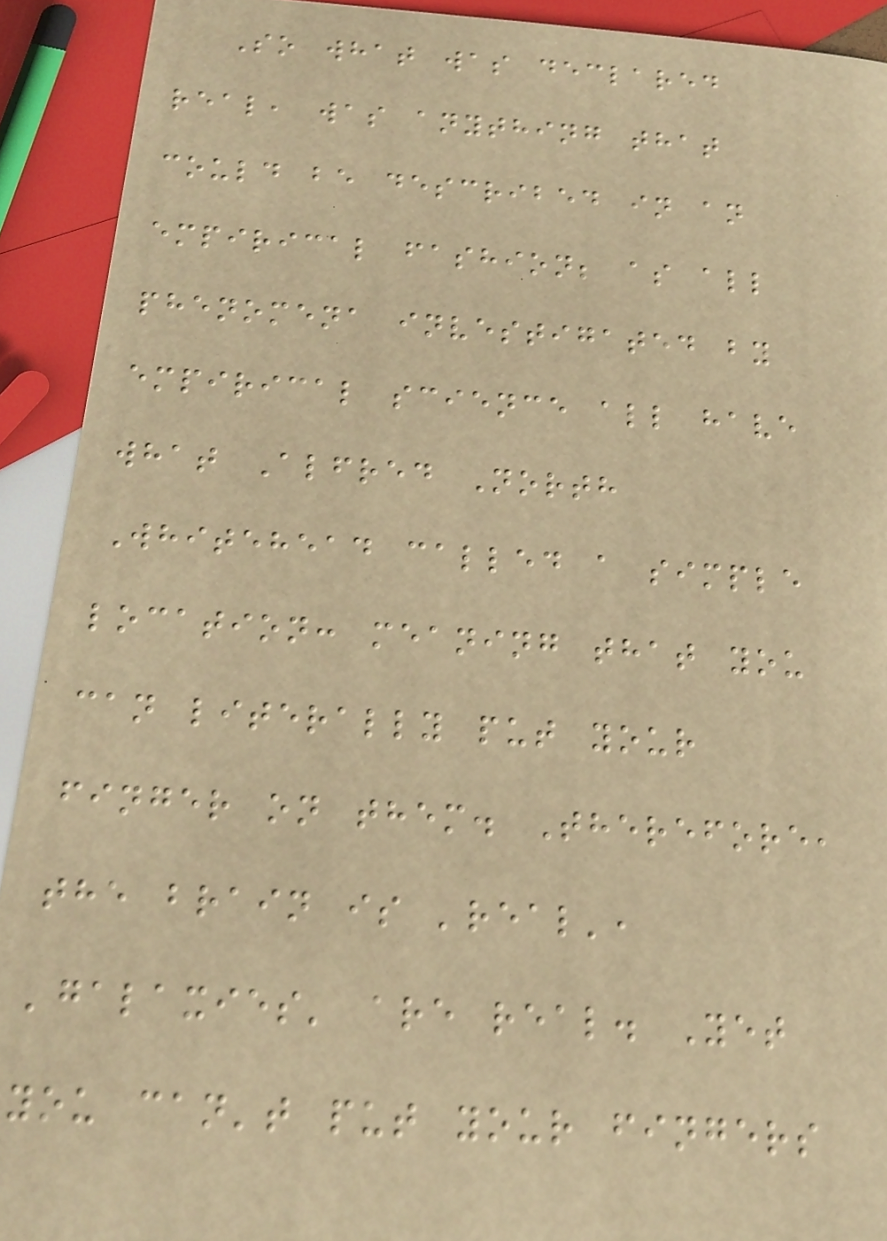So what was declared
real, was anything that
could be described in an
empirical fashion; as all
phenomena investigated by
empirical science all have
what Alfred North
Whitehead called a simple
location: meaning that you
can literally put your
finger on them. Therefore,
the brain is 'real',
'galaxies' are real. Yet
you can't put your fingers
